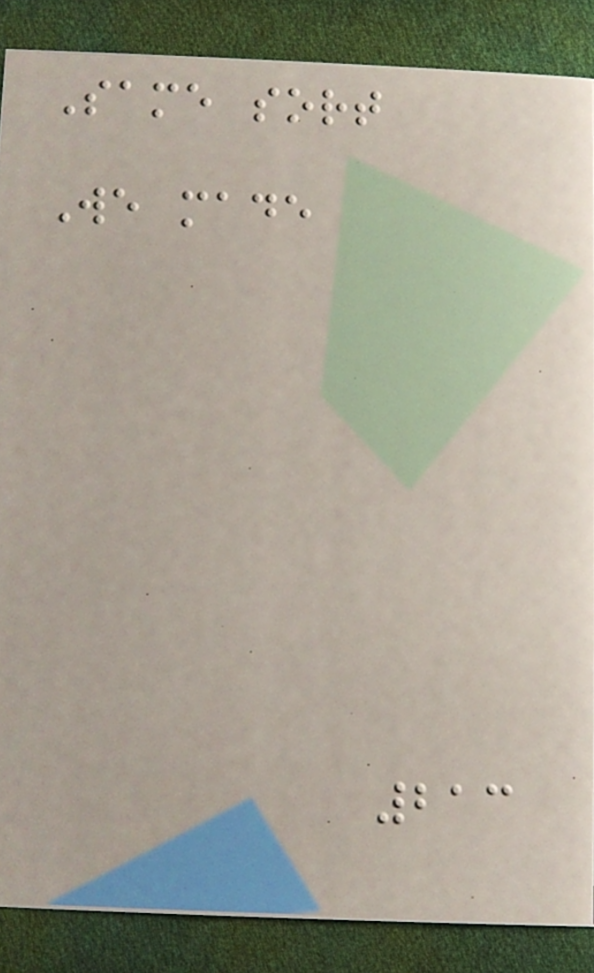Same sort
We made
213
